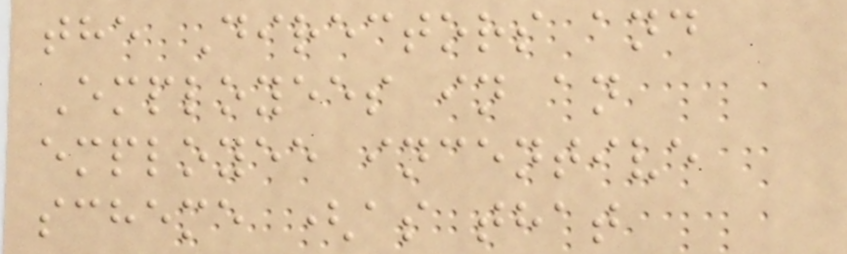the Directors and
Employees in an
employee incentive
scheme (as that
